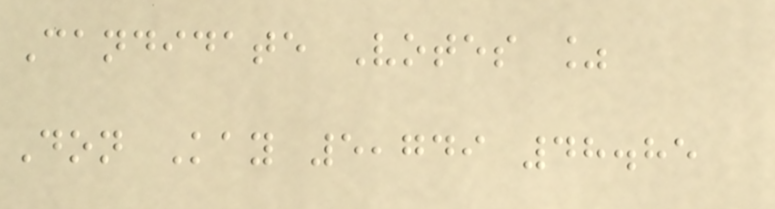Candidate Votes %
Don Kay 5,749 48.85
